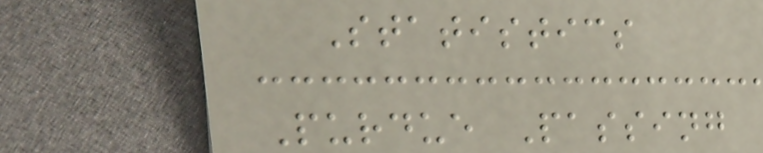Statistics
Purdue Passing
